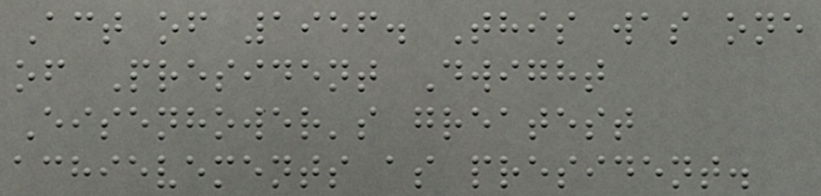Act of 1956. This was one
of President Dwight
Eisenhower's greatest
achievements as president.
